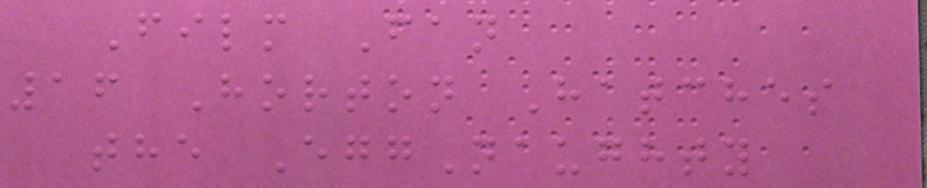Film Fan
16 Horton Hatches
the EggNaughty
